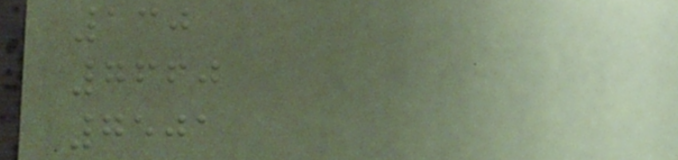130
7660
7501
